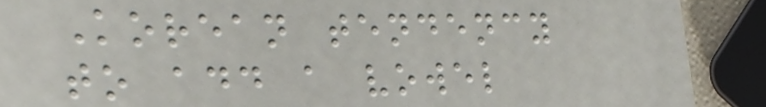Korean tendency
to add a vowel
